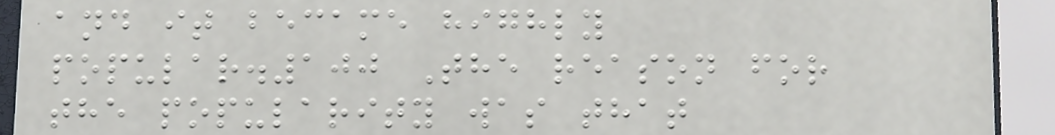and it became highly
popular.100 The reason for
the popularity was that
